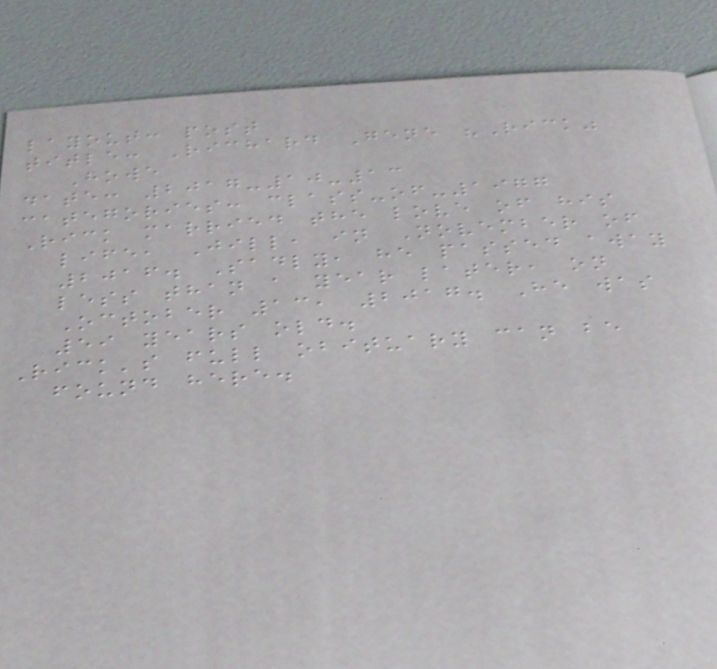layout: post
title: Richard Gene "Rick"
Howe
date: 2017-10-13
categories: class-of-1977
Rick married the love of his
life, Jill, in November of
2016. Sadly, he passed away
less than a year later, on
October 13, 2017. He was
59 years old.
Rick's full obituary can be
found here.
